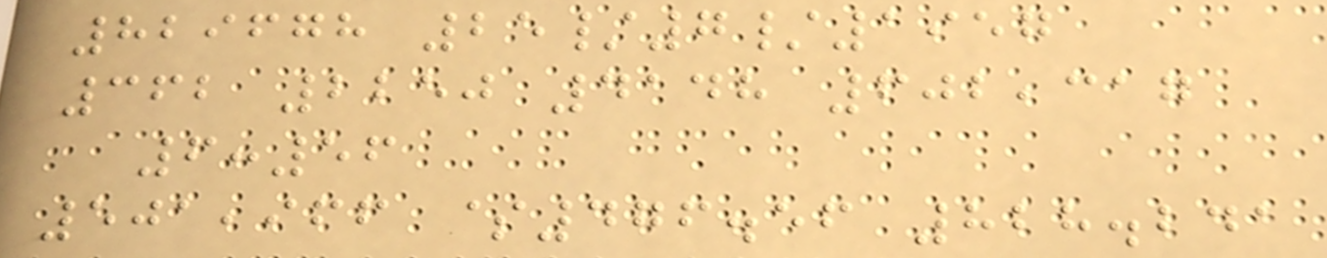829678 25/7/1957
362 2250 4148 602,317
6:56
501,966 $476.56 828.241
